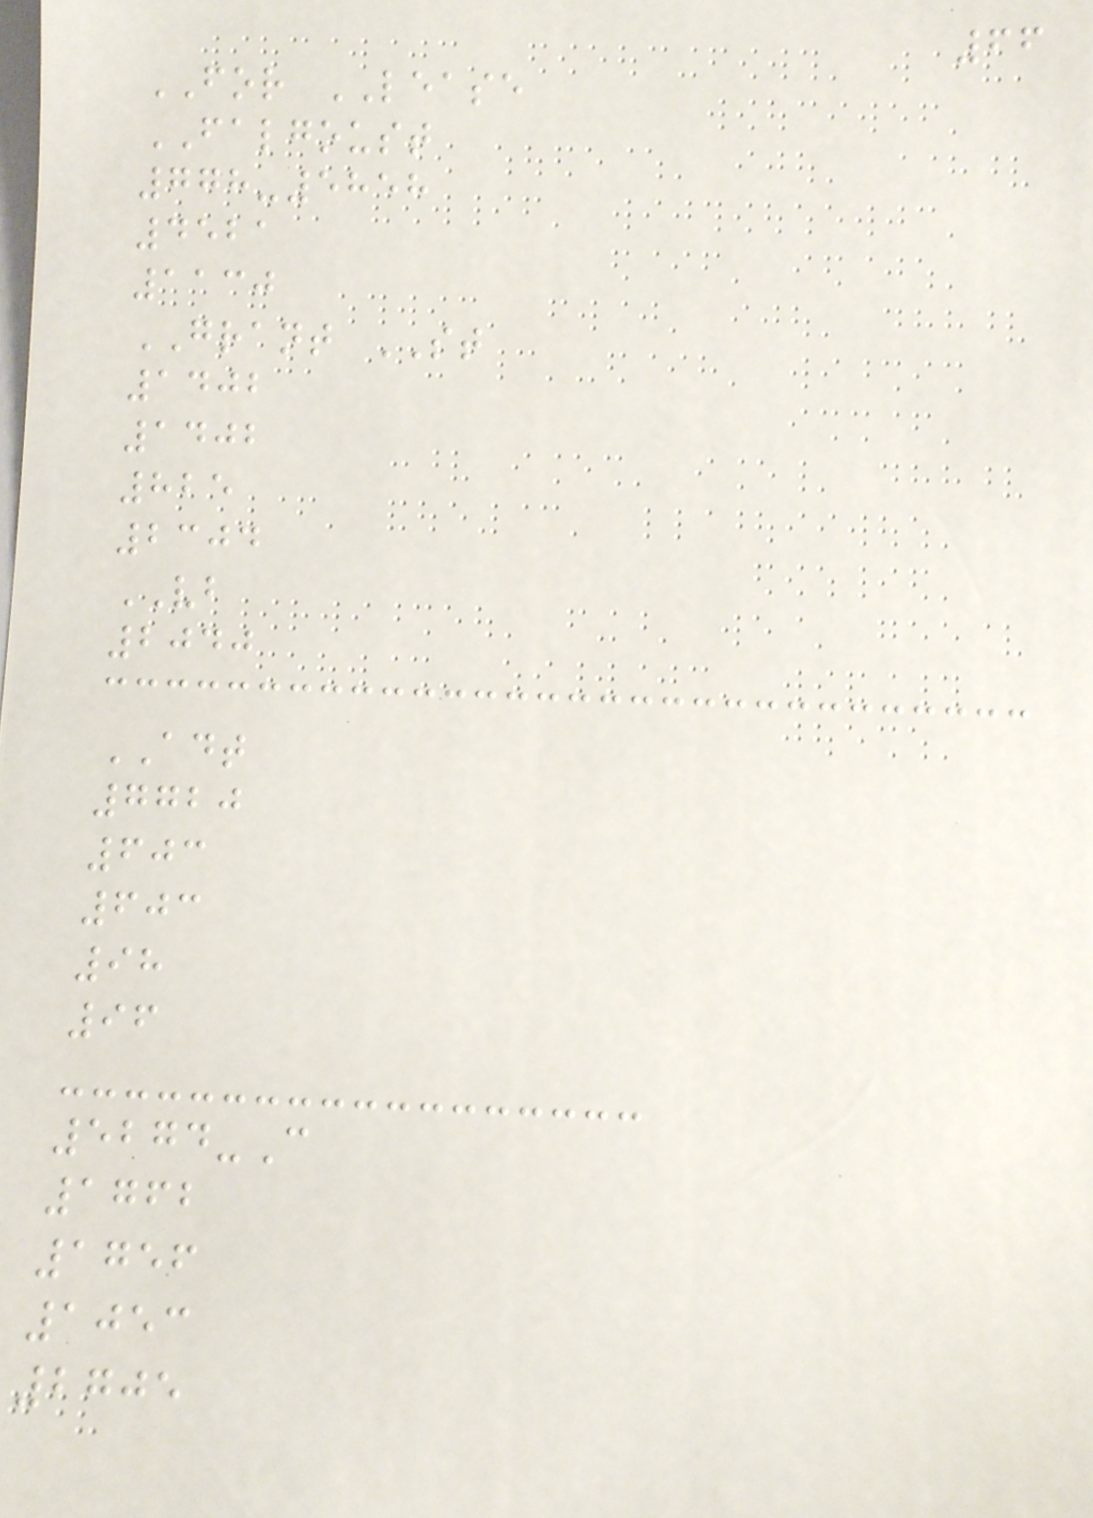66
FOR LEASE
FALGOUST
778-5858
4521
1130
GRANT ST
1402
1402
825
2304
VB
2040
ADT
7720
603
603
98
96
5274-C
1762
1756
1053
2705
